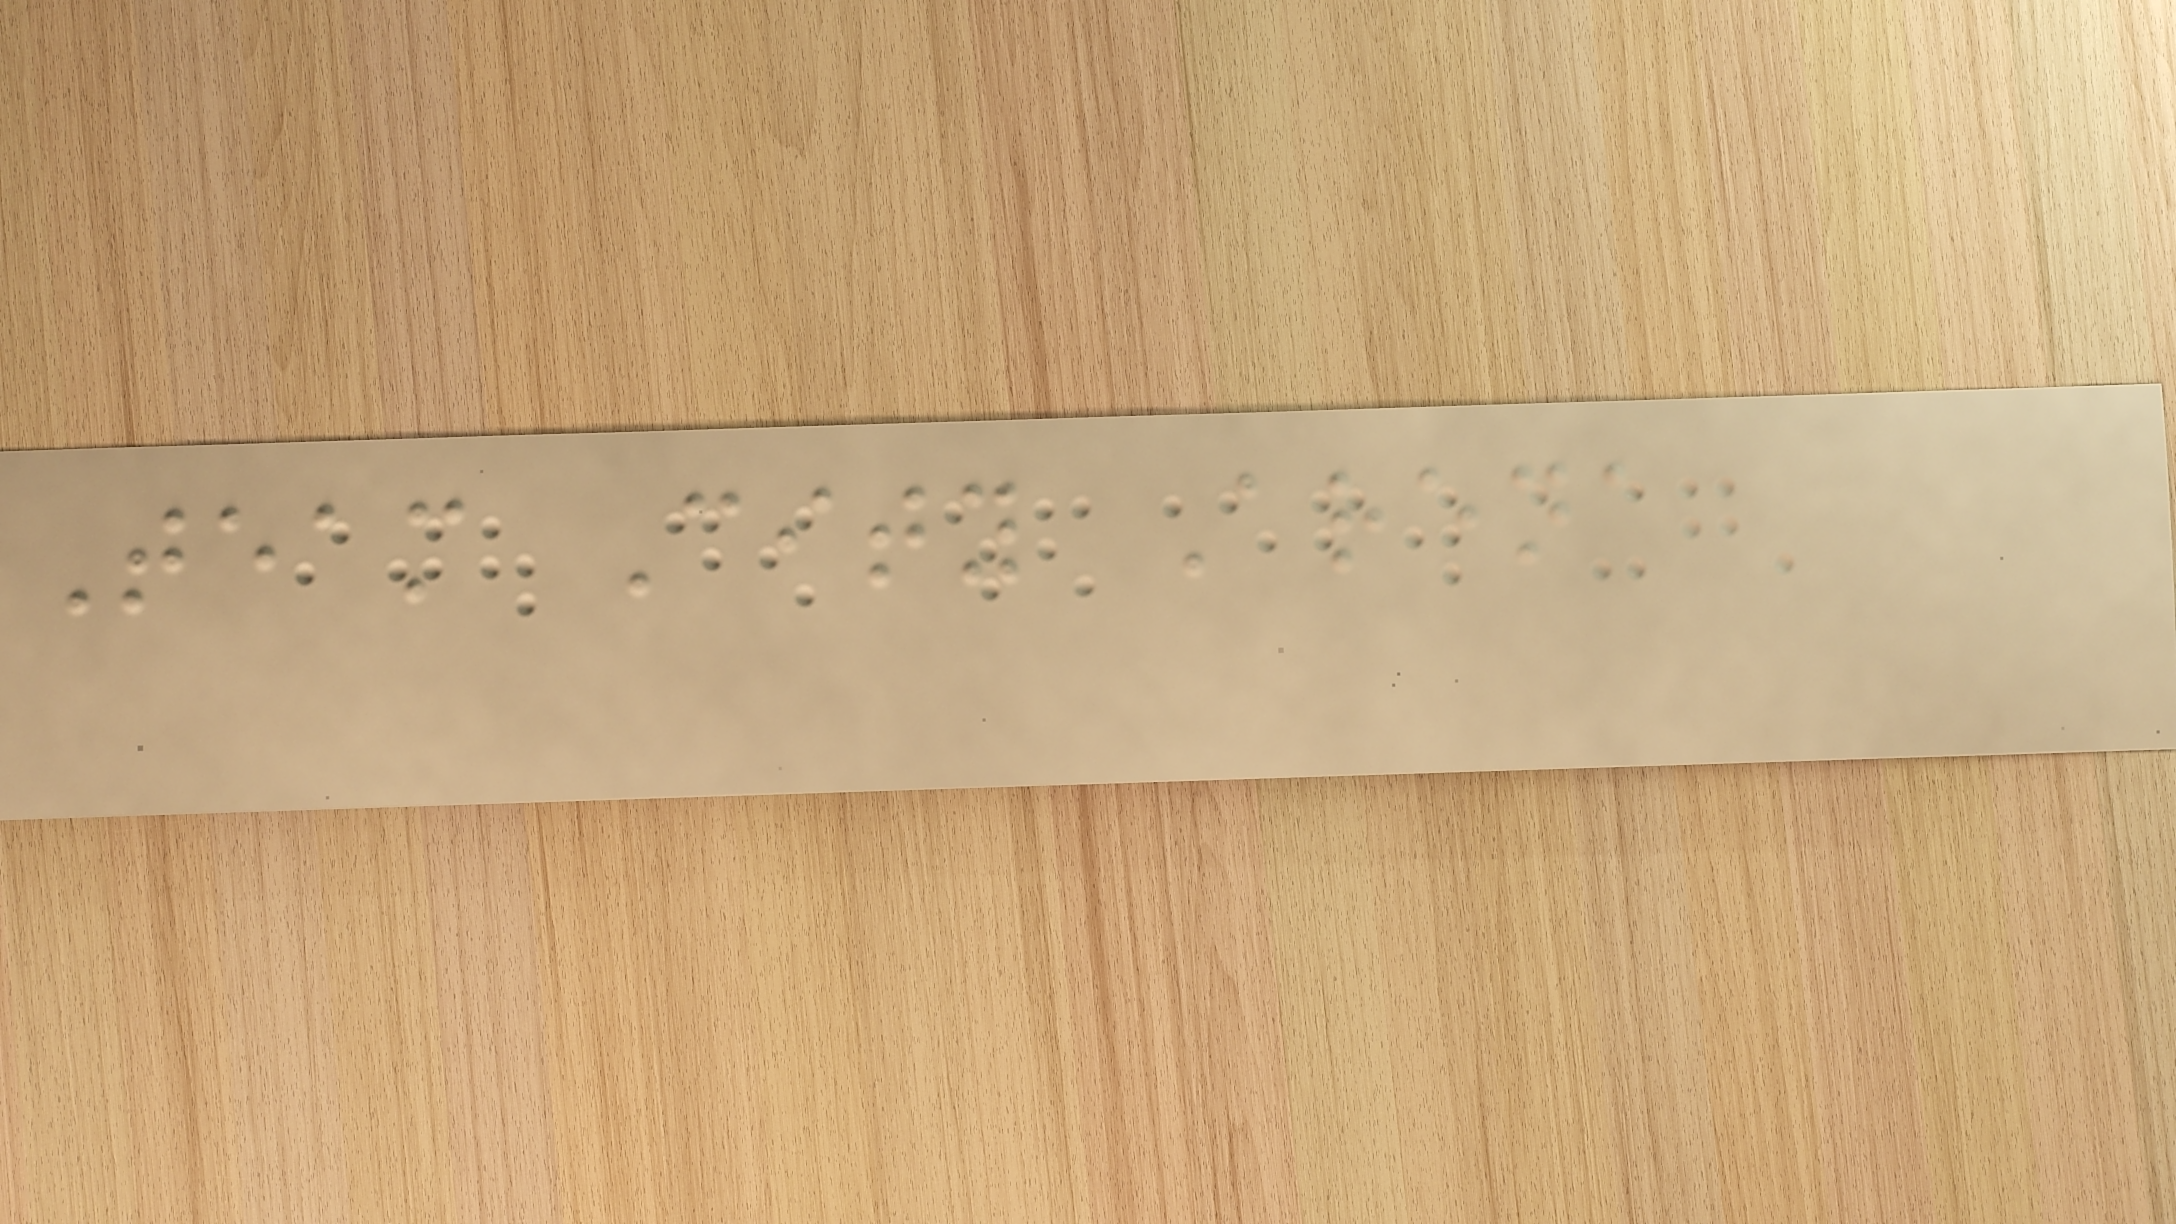Team City Arena
